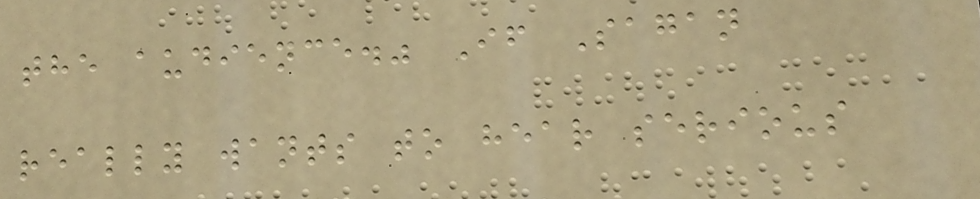the audience." If Sagan
really wants to hear serious
